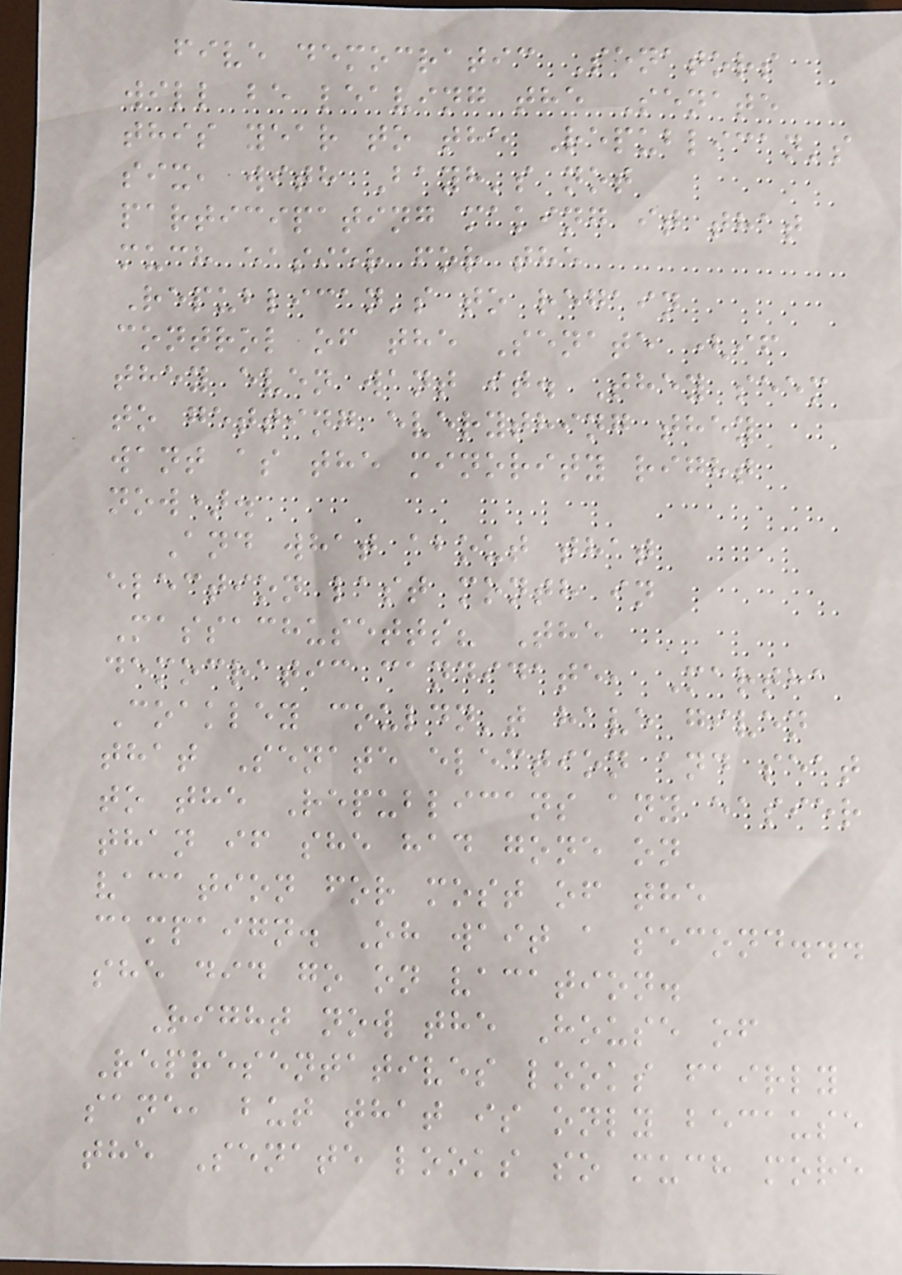five democratic Senators
will be leaving the Senate
this year to the Republican's
six, with Bayh's not
participating making it that
much easier for the
Republican's to regain
control of the Senate (if
they even want it. They seem
to getting everything they
want as the minority right
now).
And what about that
election last month in
Massachusetts? The
democratic candidate, Martha
Coakley couldn't have given
that Senate election and seat
to the Republicans any easier
than if she had gone on
vacation for most of the
campaign. Oh wait a second...
she did go on vacation.
Right now the House of
Representatives looks fairly
sane, but that is only because
the Senate looks so much more
